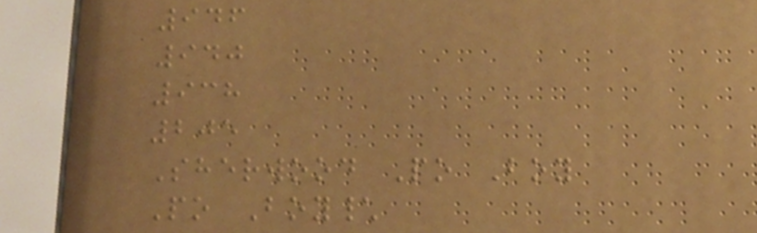946
940
938
205
Sherwood Po Boy
Po Boy\
